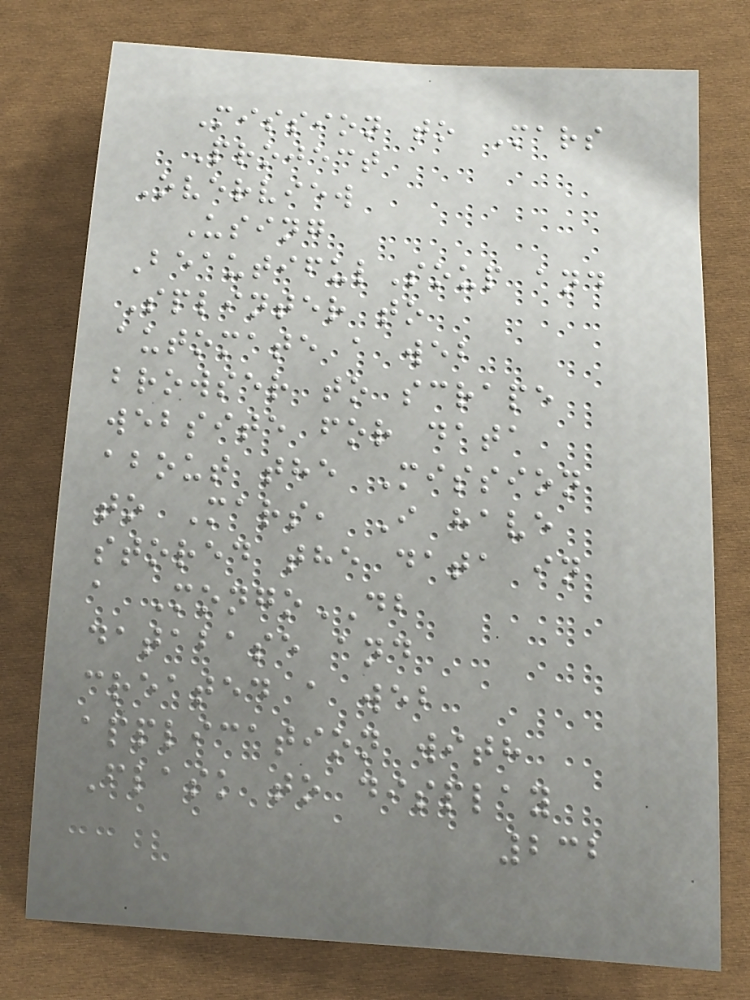Mission to Mars
Project
Overview
Using
BeautifulSoup and
Splinter to
automate a web
browser to scrape
website for data
about the Mission
to Mars, I have
stored the data in
a MongoDB
database and
created a web
application with
Flask to display
232
